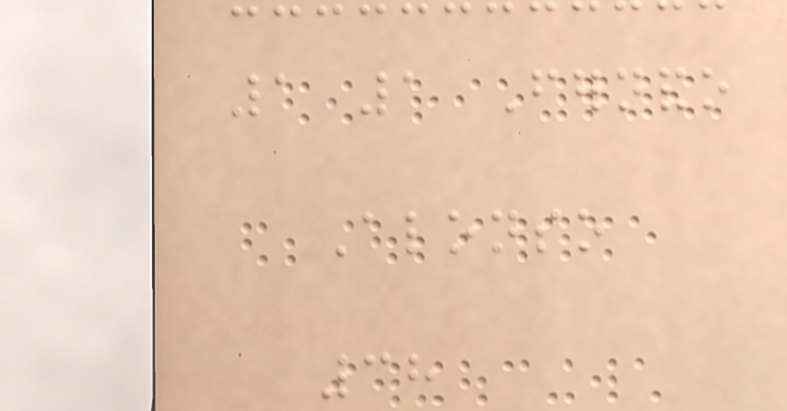1 1 Fernando
Alonso
38
